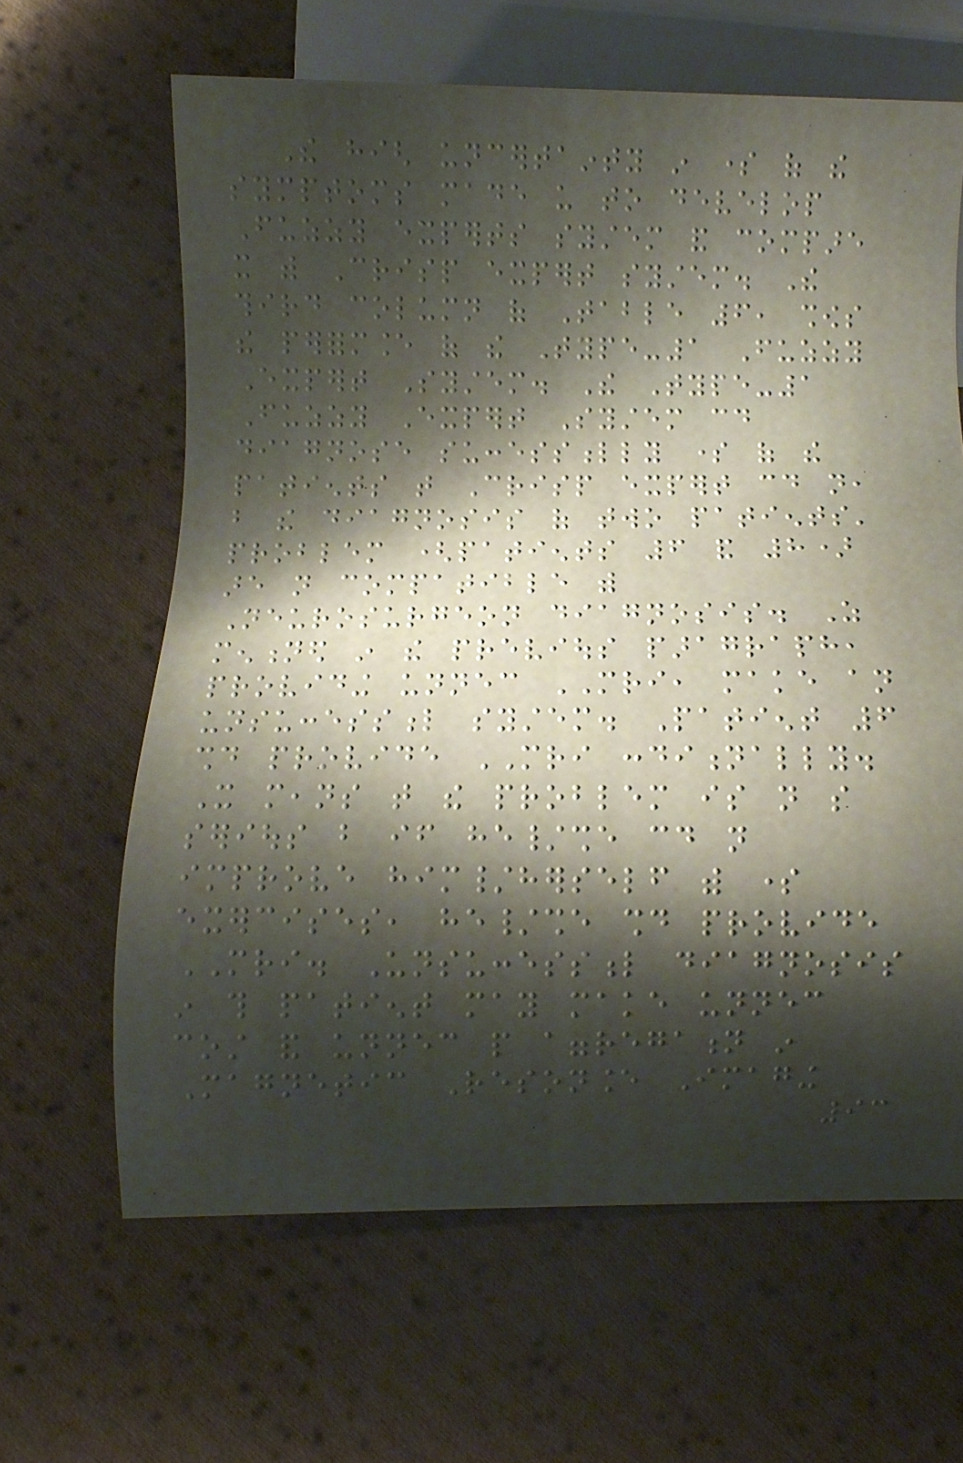The high uncertainty in some of the
symptoms made us to develop
Fuzzy experts system and compare
it with Crisp expert system. The
third column of Table 6, shows
the performance of the Type-1 Fuzzy
Expert System. The Type-1
Fuzzy Expert System could
diagnose successfully some of the
patients that Crisp expert could not,
but the diagnosis of two patients'
problem (patients 6 and 8)
are not compatible with
Neurosurgeon diagnosis. As
mentioned in the previous paragraph,
providing unnecessary MRI, make an
unsuccessful system. Patient 6
should provide MRI conditionally.
It means that the problem is not so
serious but if he/she could not
improve him/herself with some
exercises, he/she should provide
MRI. Unsuccessful diagnosis
in this patient may make unnecessary
cost and unnecessary people aggregation in
Magnetic Resonance Imaging
93
